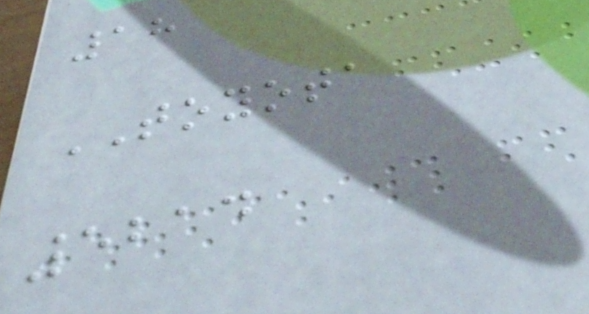18
TOYOTA
5214
